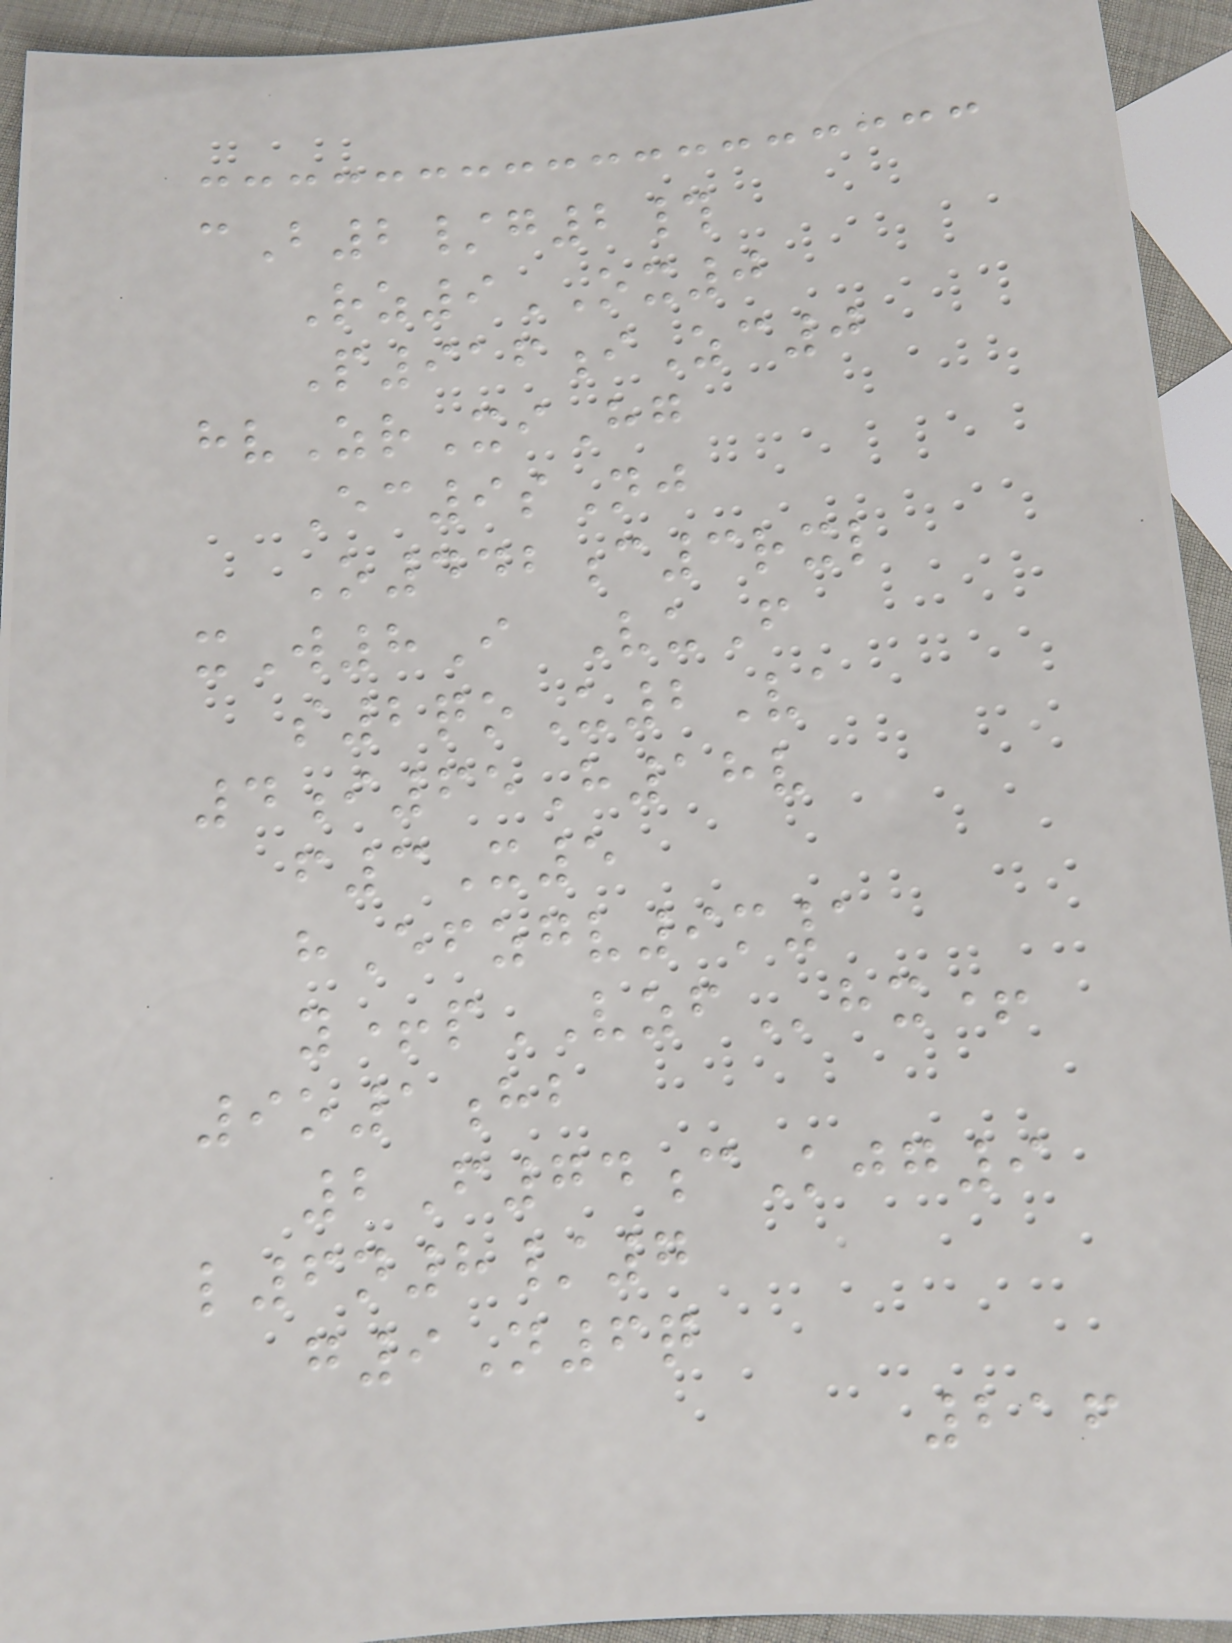cB2/g2#
Rz9OX0
P916iZc0
hvZrXiHg
Ec9sNj
O442c3rxl
xW8I VuF
s2qoU2Va
4i65H18v
f3X5
hEfzgv9m1
y+pVZFhx+
9o1hb
2F74cKjg9
l6n8/7
g9N6q
216
